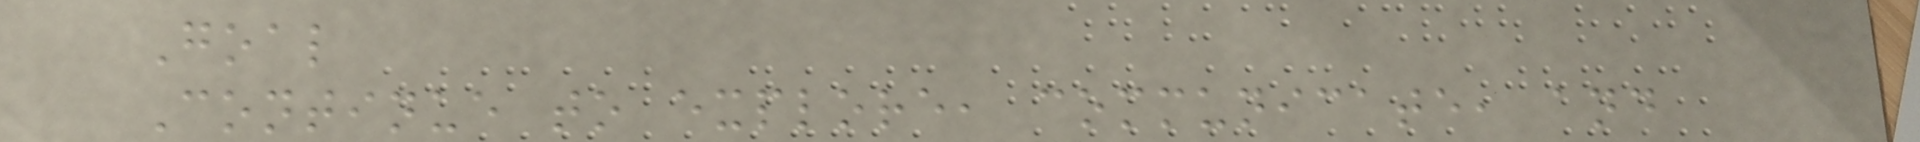Goal
Continue to explore, communicate, and
